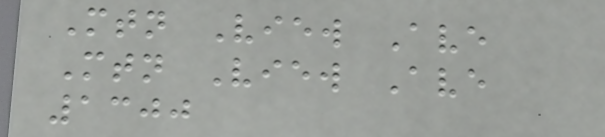Mtn View Ave
Mtn View Ave
1300
